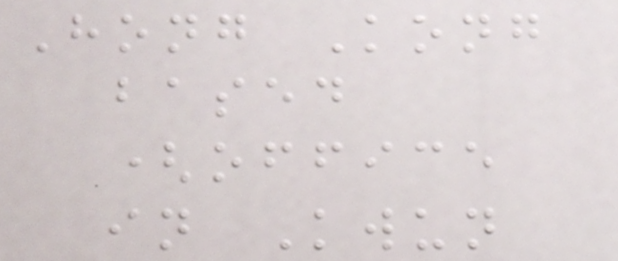Hong Kong
based
(office
in Kwun
